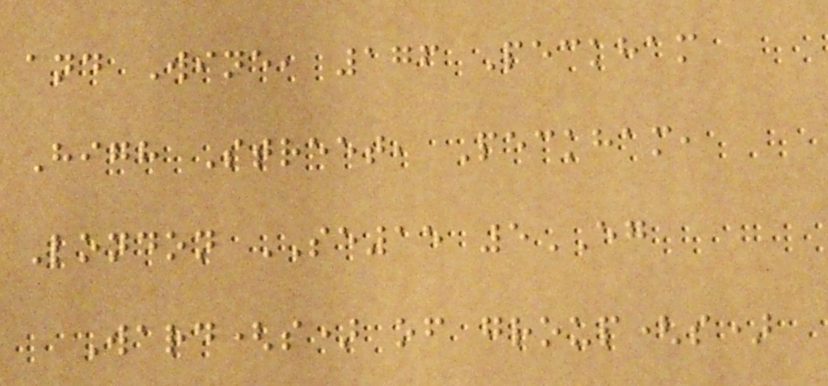and Wine, 176 Peckham
High Street, Peckham,
London SE15 5EG
Ward(s) of group(s)
